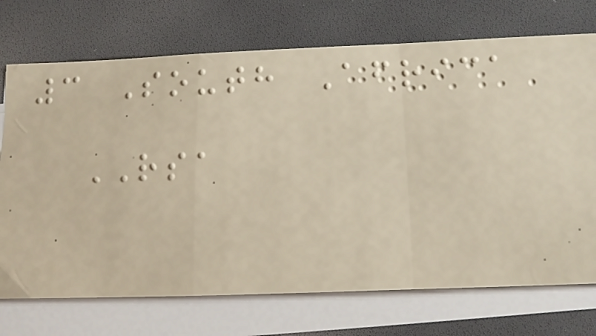3 South Africa
RSA
